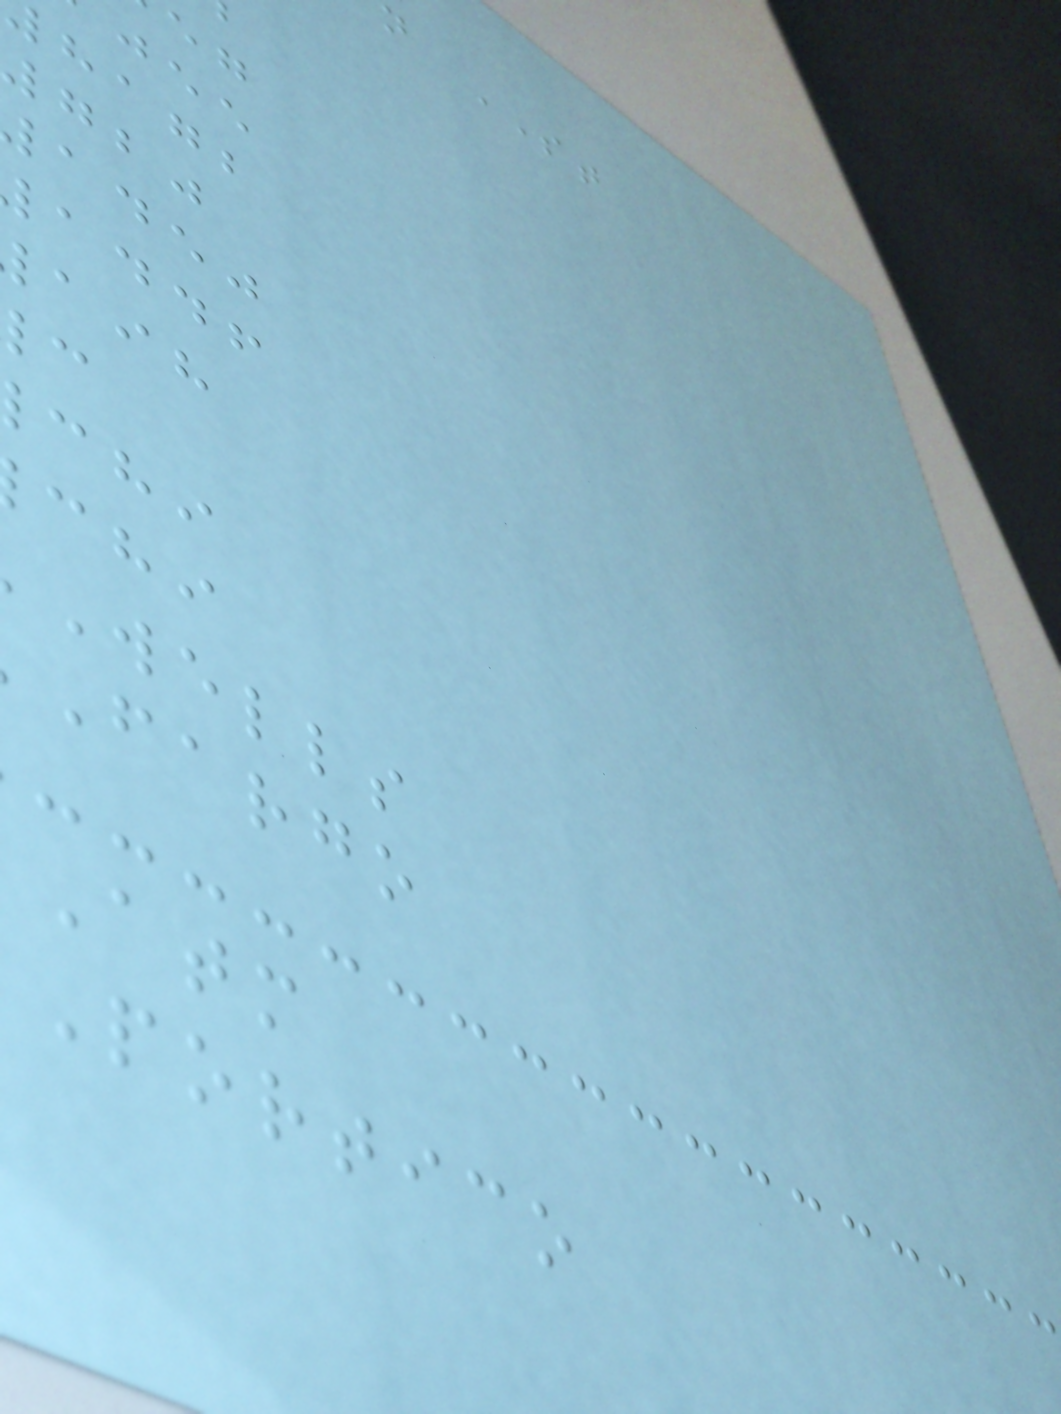n ST
hagb
adej
addf
wells
fargo
portico
